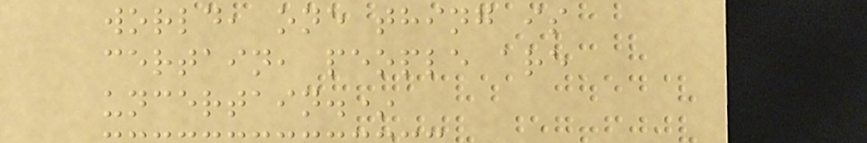world, one thing is
certain, people are
uncertain.*
